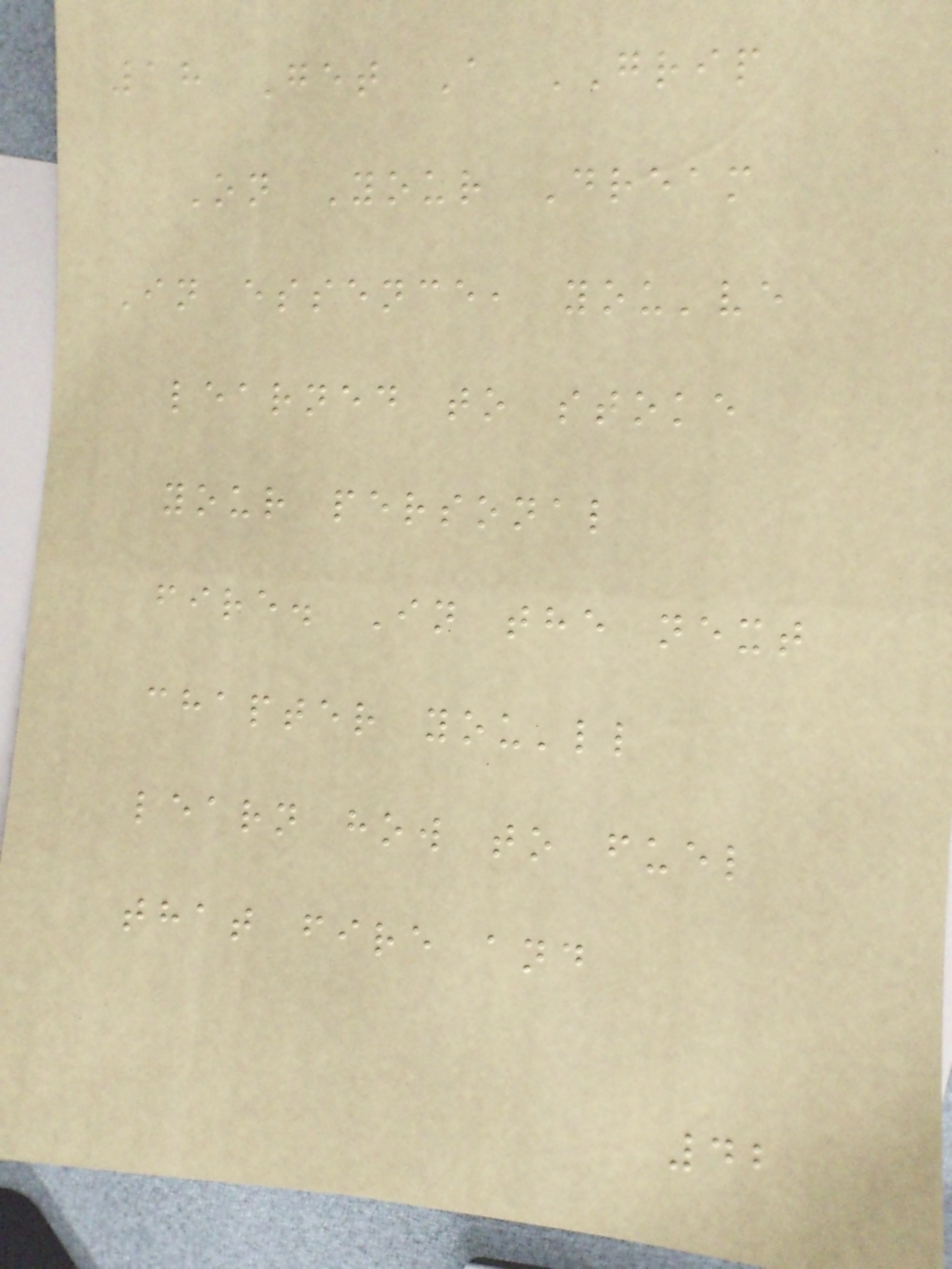18 Get A GRIP
On Your Dream
In essence, you've
learned to stoke
your personal
fire. In the next
chapter you'll
learn how to fuel
that fire and
42
